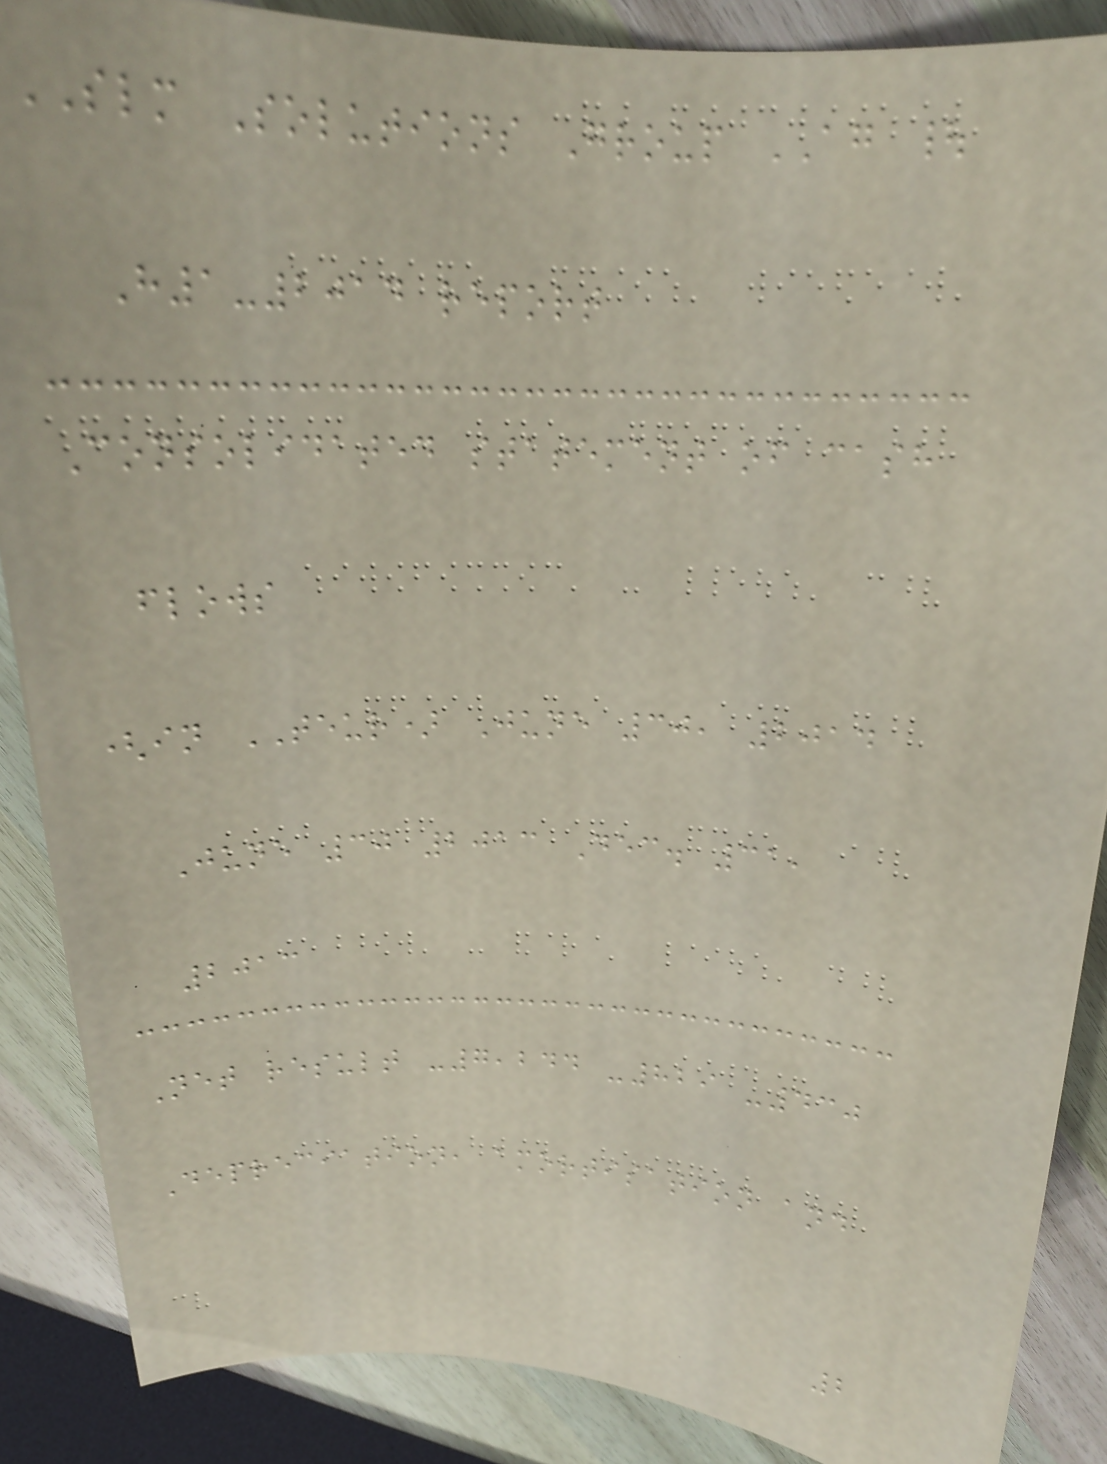SLM Solutions Group AG |
H1-2014 report
Consolidated statement of cash
flows
(in TEUR) June 30, 2014
June 30 2013 Dec. 31,
2013
Net result -7,244 -829 -430
Depreciation, amortisation and
2
